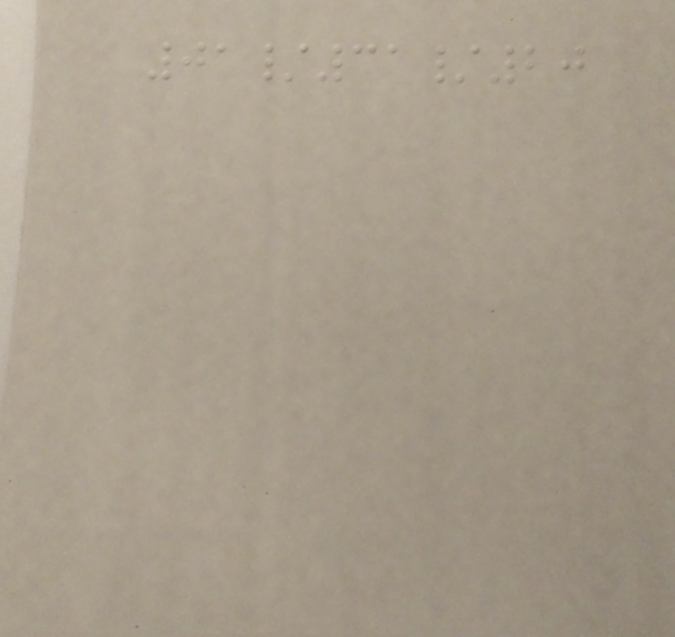01/31/20
